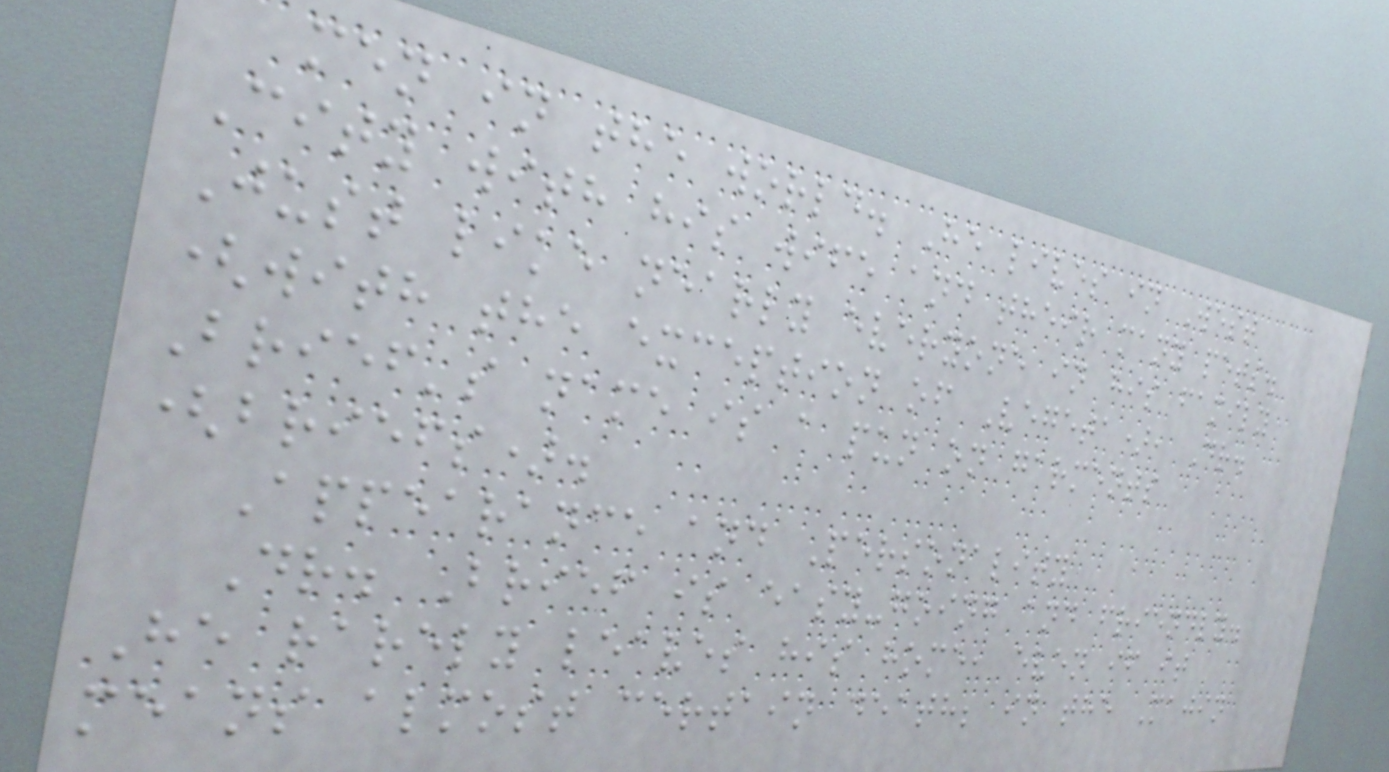men in the world. He lives in West
City with his wife and their many pets.
Just like nearly everyone in his family
(with the exception of Vegeta), Dr.
Brief's name is a pun on garments
(briefs).
Appearance and Personality
Dr. Brief is easy-going and friendly.
He rarely leaves his home, even if it
means almost certain death; in the Majin
